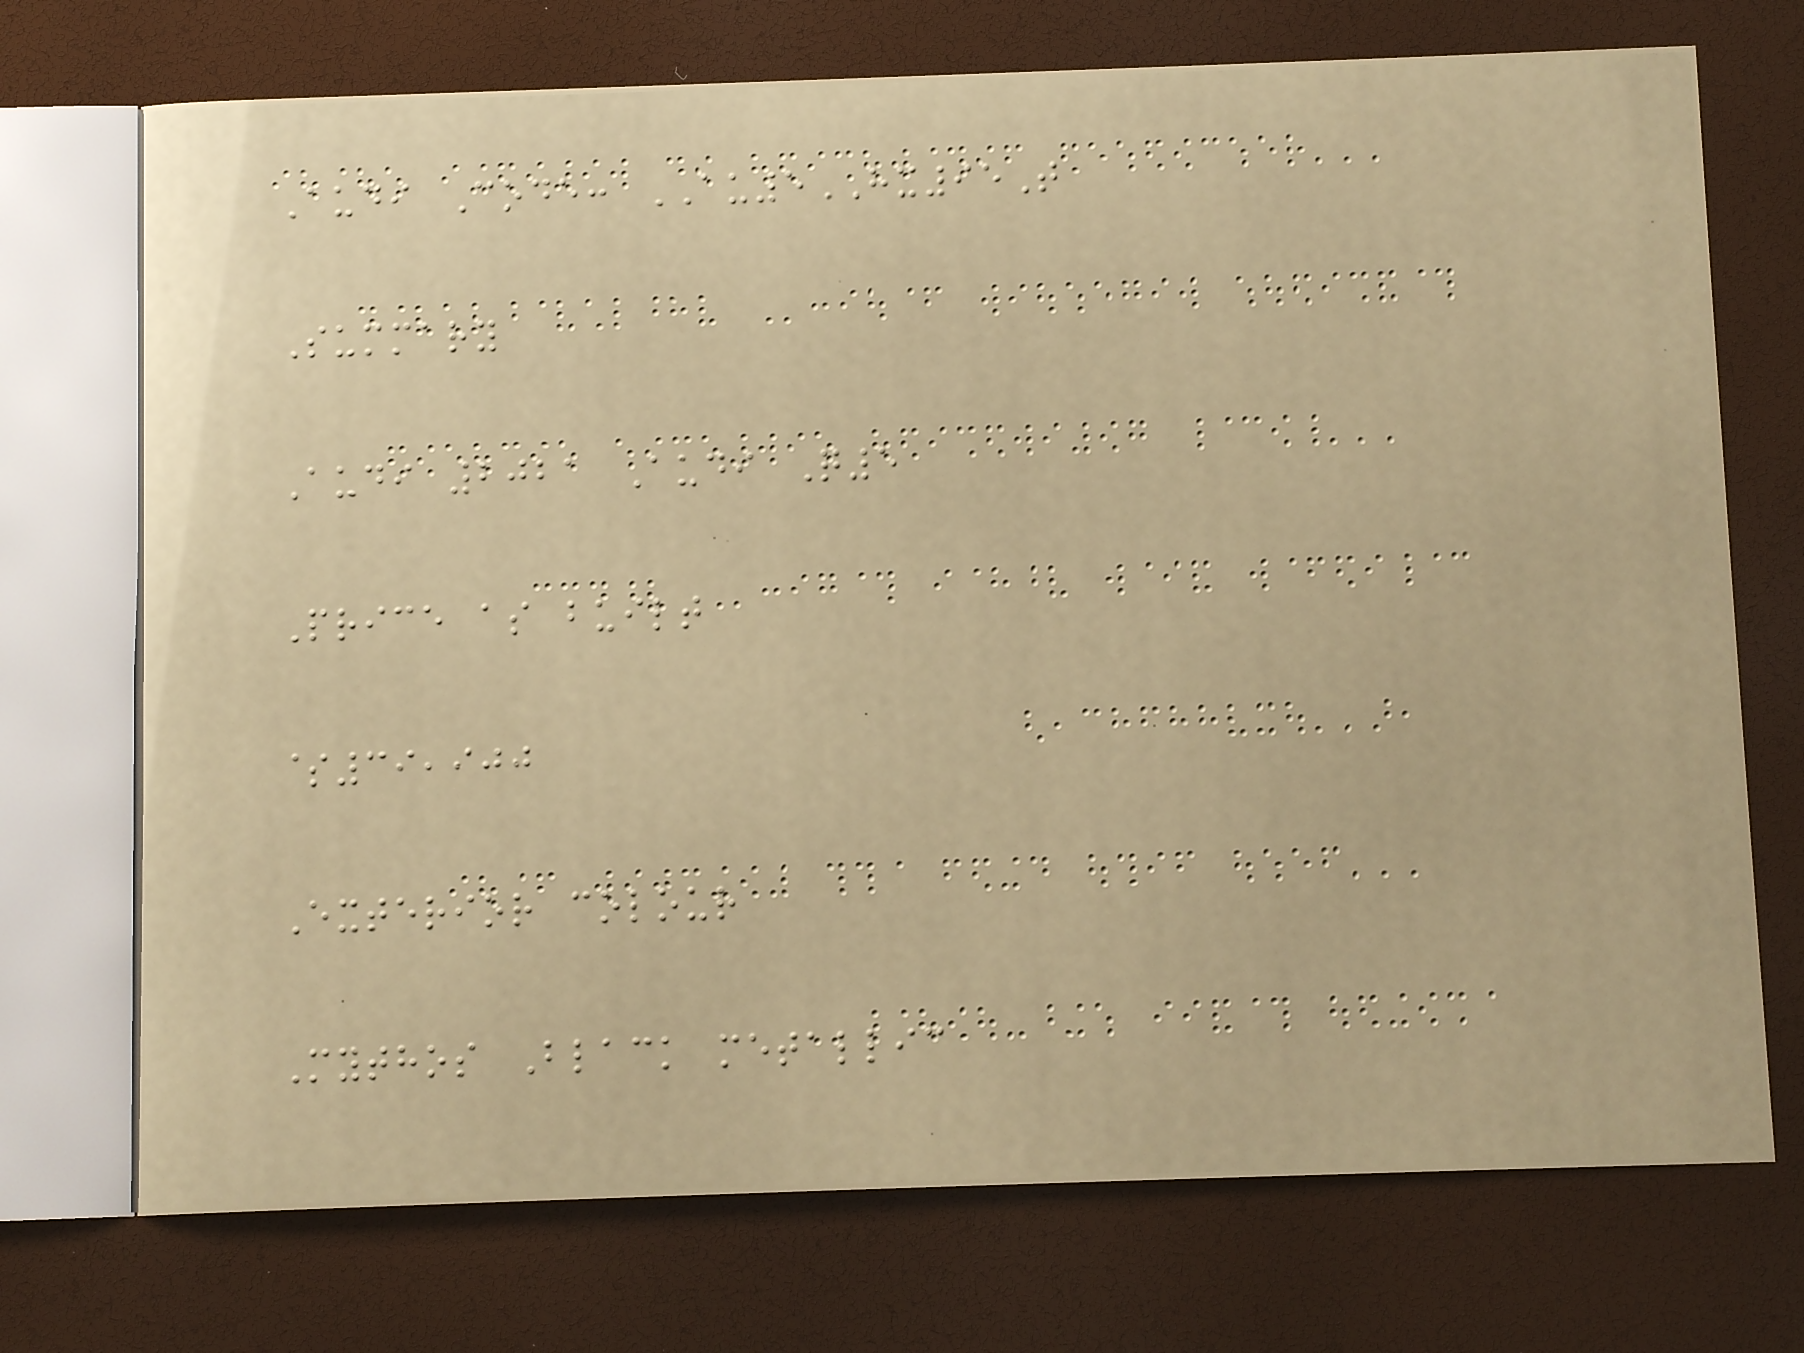Audi Code: AU5HX95T
Summary
Audi 2021 Audi Q5
Price as built
$39,900
Exterior colour
Mythos Black metallic
